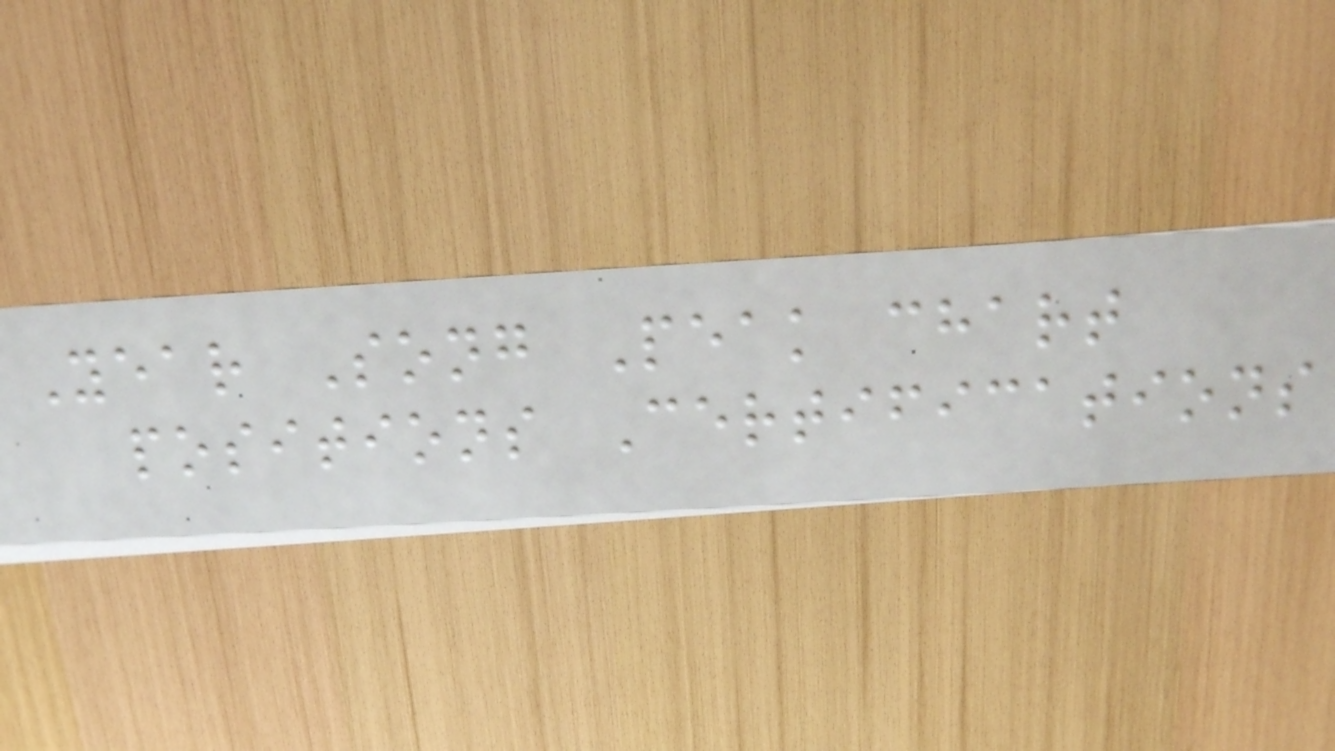Year Song Peak chart
positions Certifications
